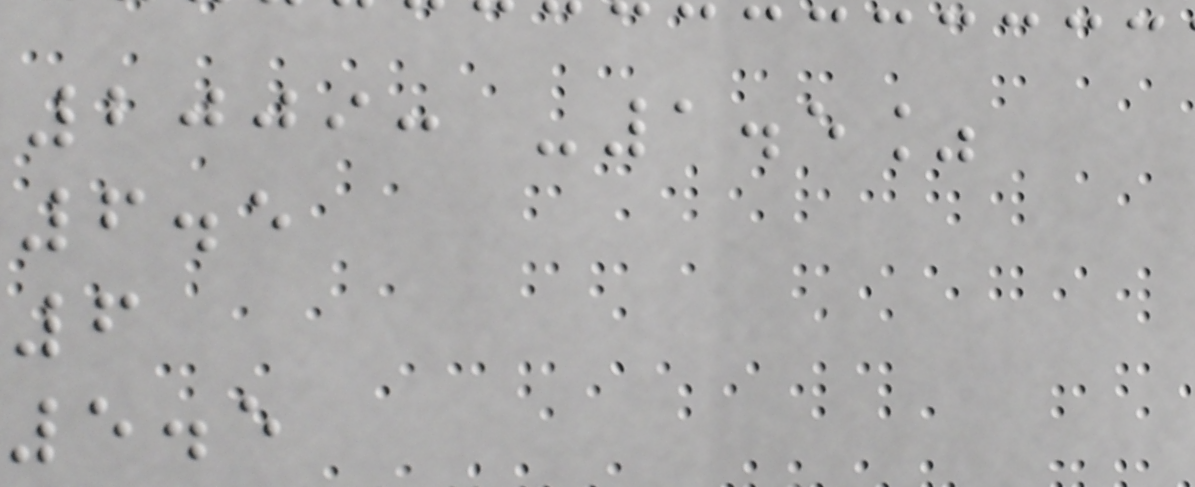2009: -1.5%
6.5
6
5.5
